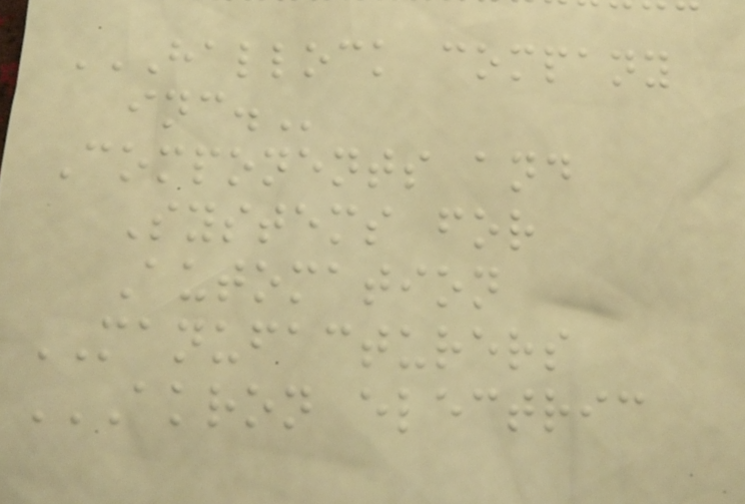HALLOCK COMPANY
INC.
Components and
Systems for
Automation
MANUFACTURERS
AKRON ELECTRIC
